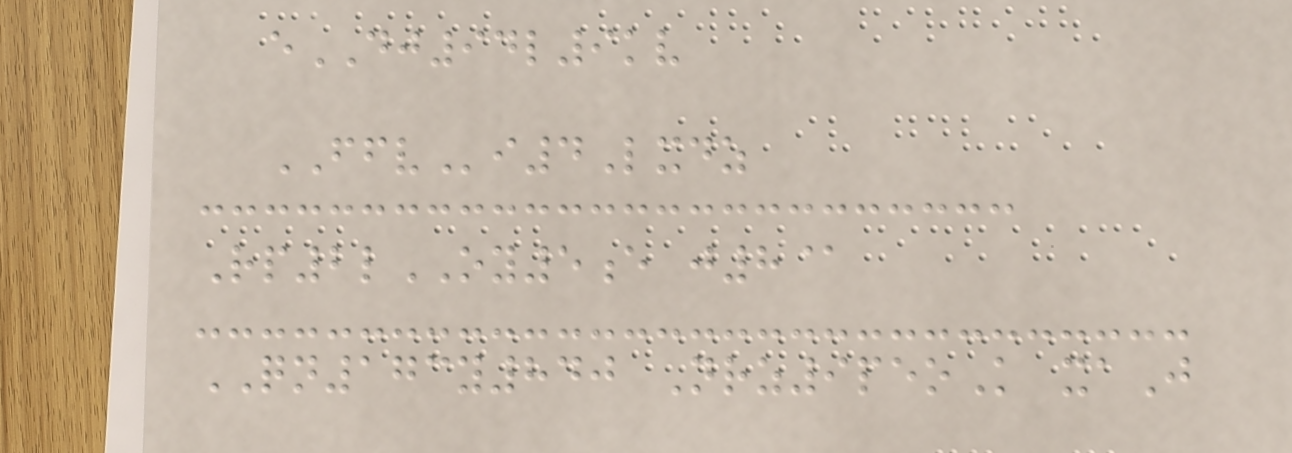eDJ94l9kv
FFVi4Lxdz
Rp2lOY5e j8@
QN173y840 Nrz9peoK xaJ
